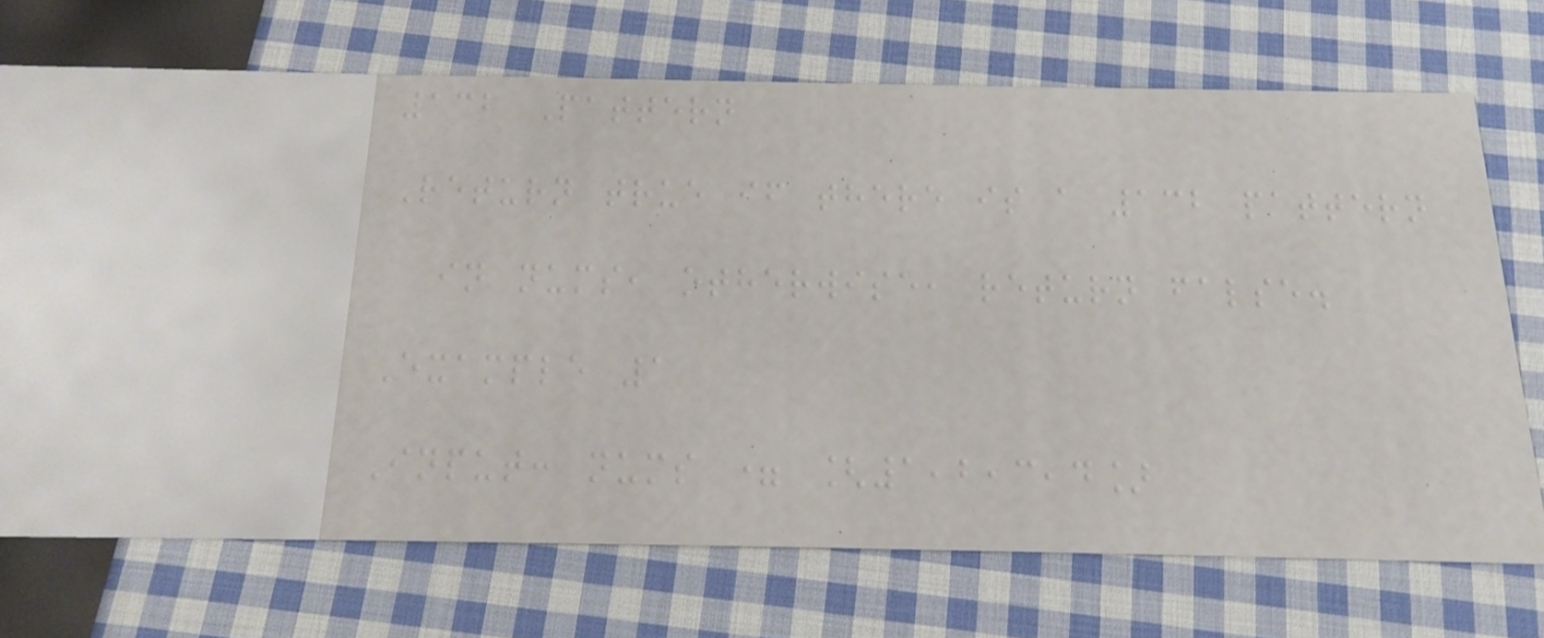132 Pattern
Return true if there is a 132 pattern
in nums, otherwise, return false.
Example 1
Input: nums = [1,2,3,4]
